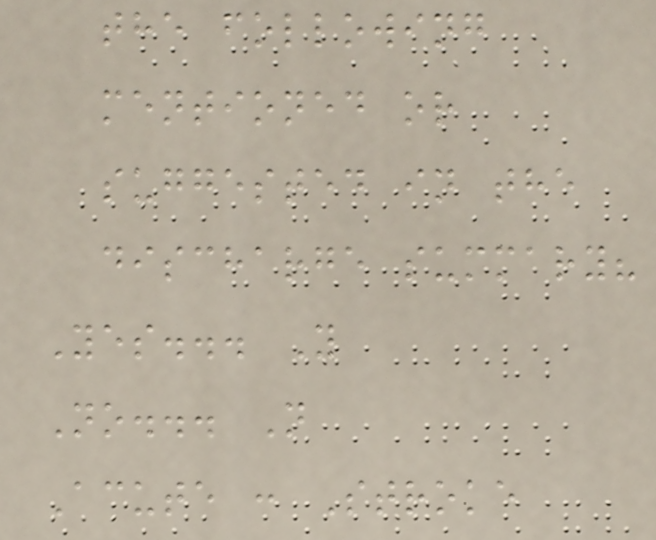the following
mentioned or
suggested in the
discharge summary?
Yes... Y
No... N
Acute : Stroke
